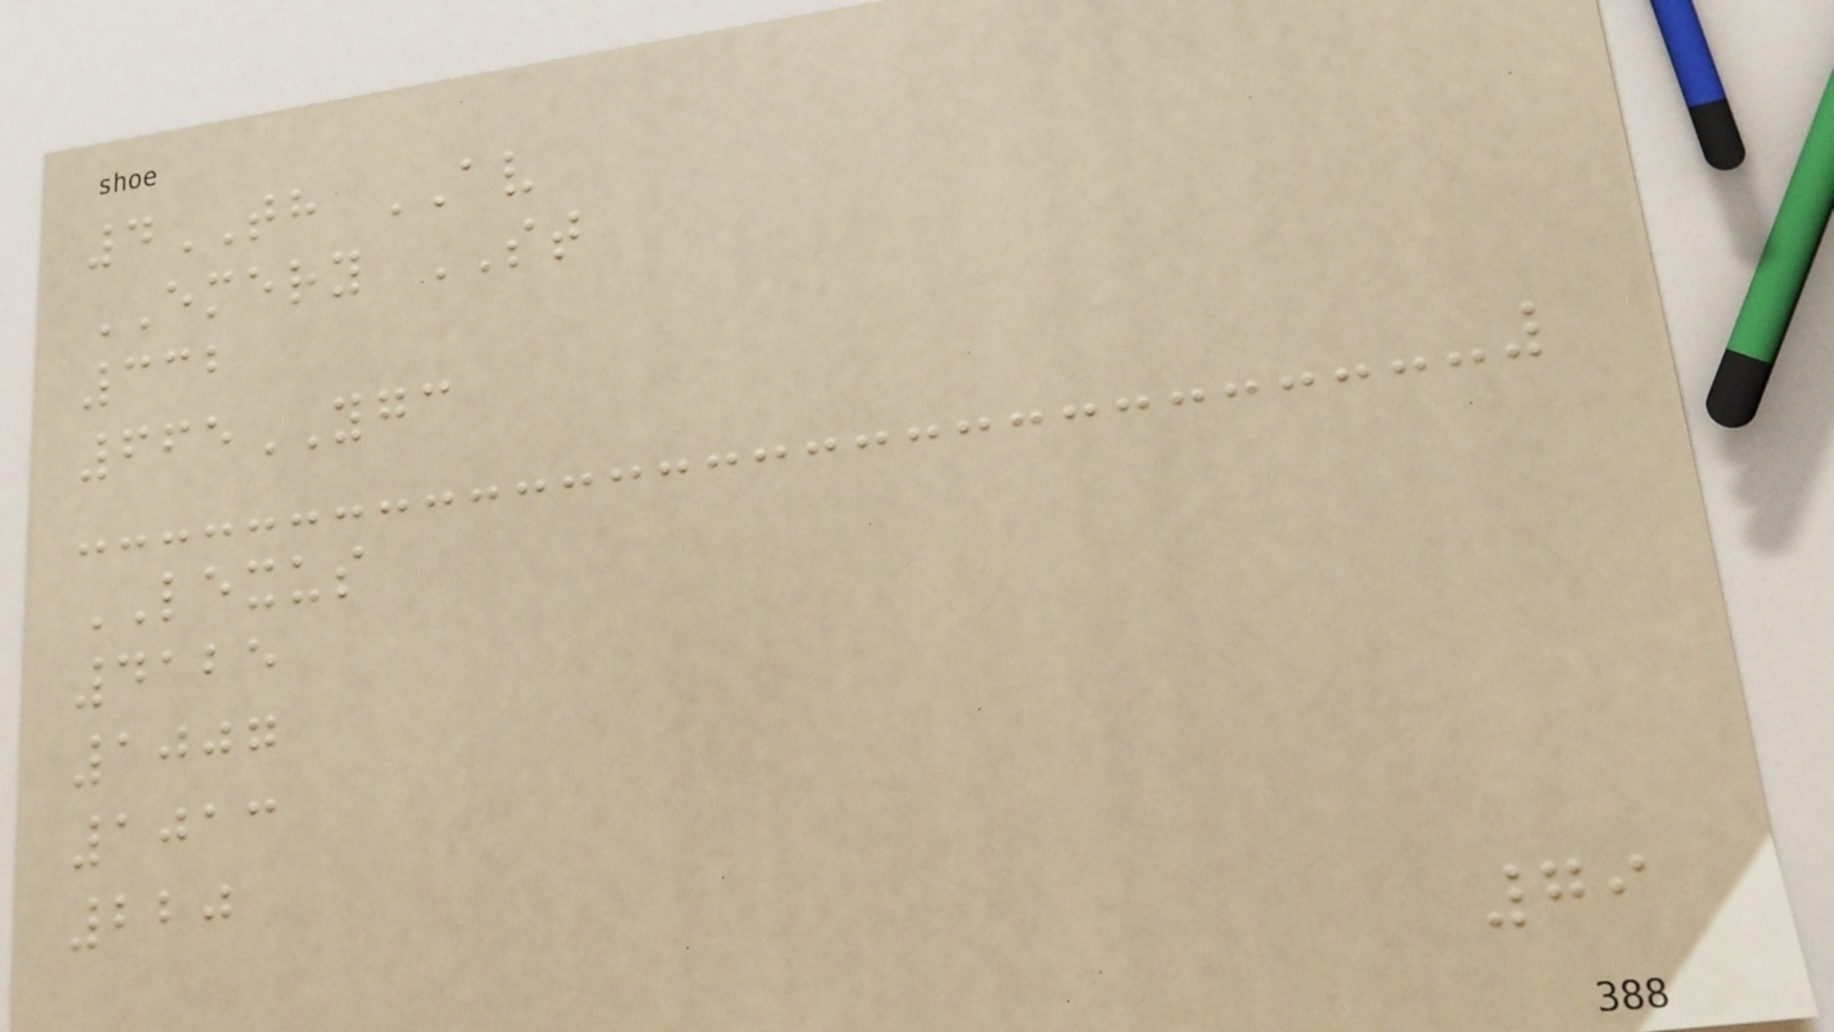4TH AV
EMERY ST
332
665YGC
LEXUS
4125
1007
1013
220
79
